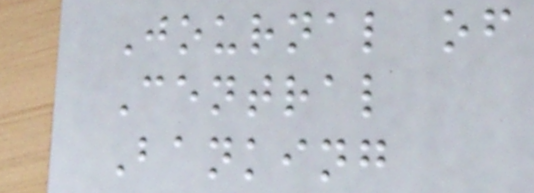Journal of
Central
Banking
